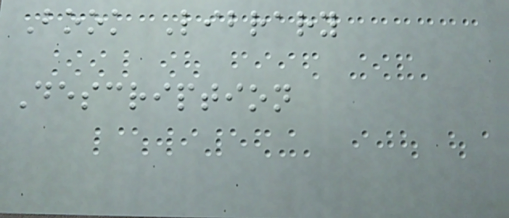Book Library
Description
